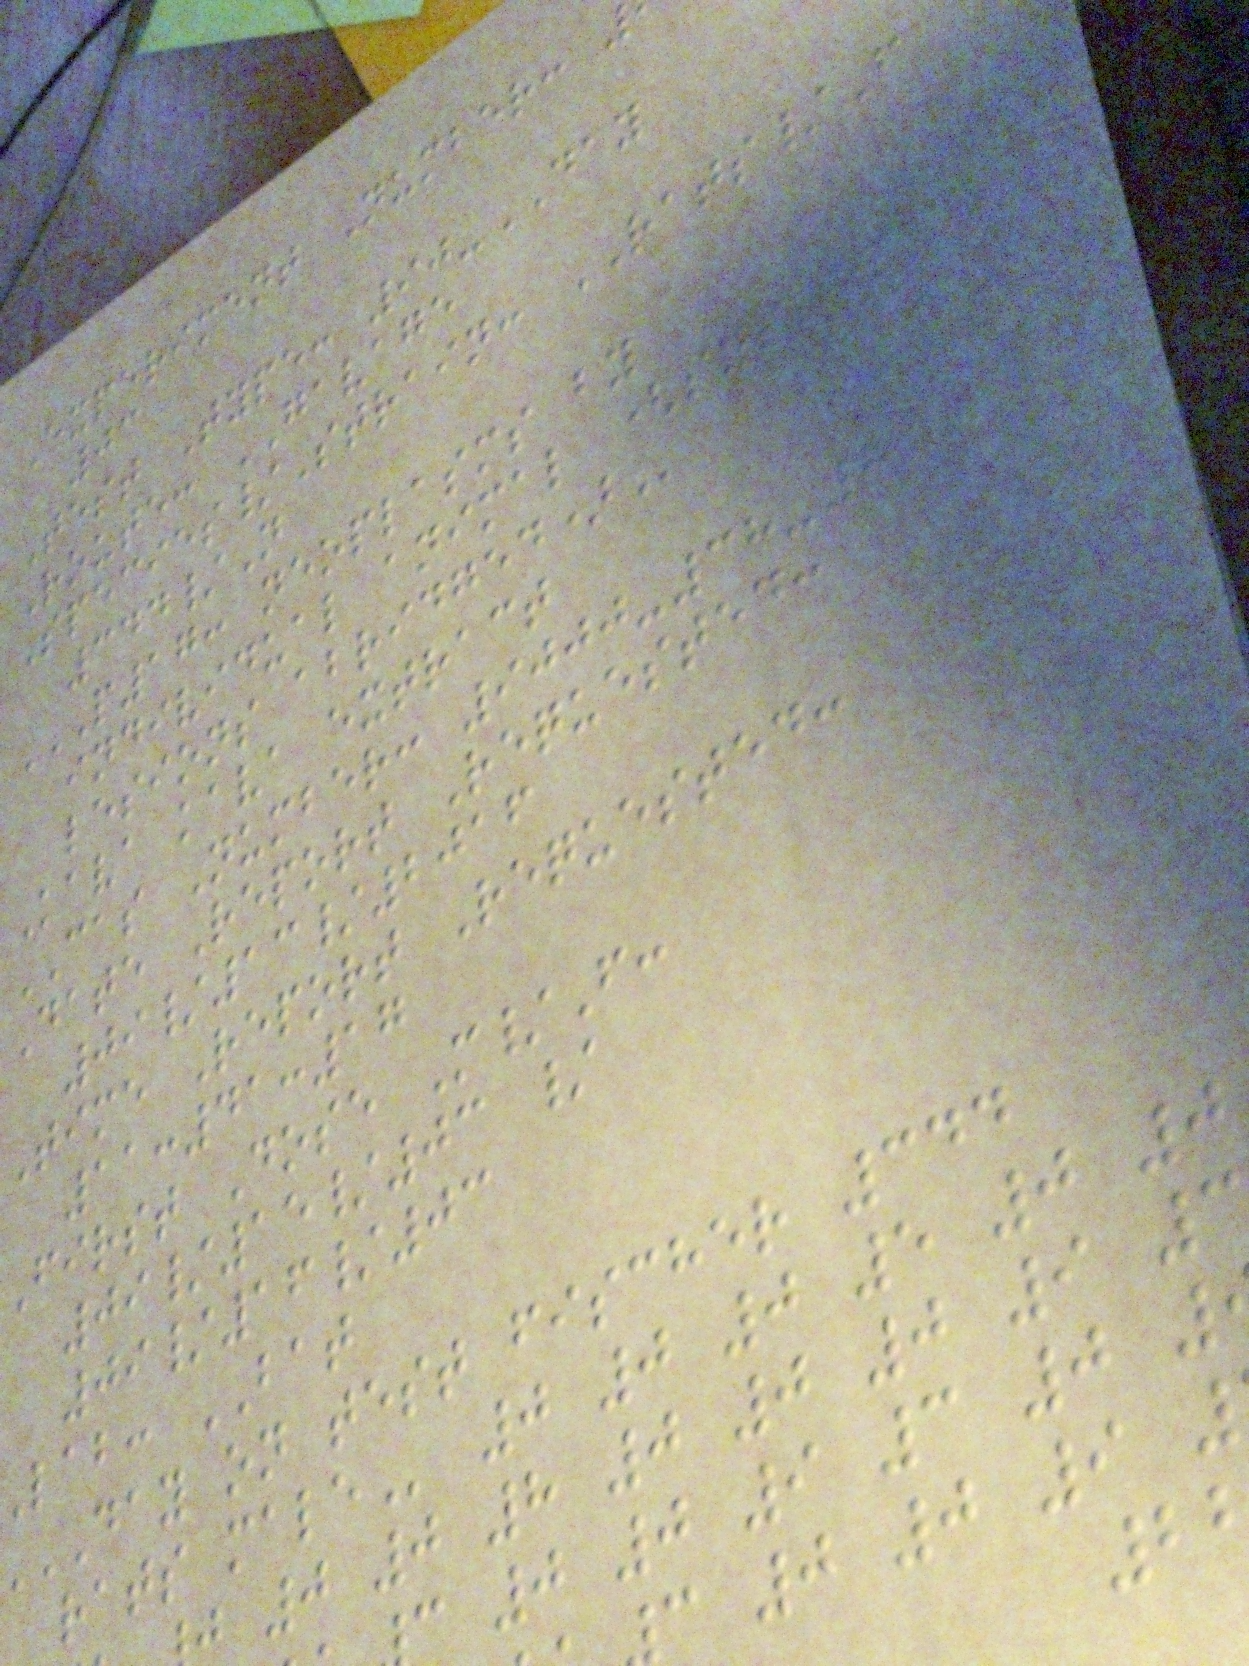Experiment Number:
03
Test Type: 90-DAY
Route: GAVAGE
Species/Strain: RATS/F
344/N
P17: NEOPLASMS BY
individual animal (systemic
lesions
Kava kava extract
CAS Number: 9000-38-8
Date Report Requested:
09/13/2016
Time Report Requested:
11:41:17
First Dose M/F:
09/15/03 /
09/16/03
lab: BAT
DAY on test fischer 344
0 0 8 0 0 0 9
c 0 0 9 3 0
c 0 0 9
